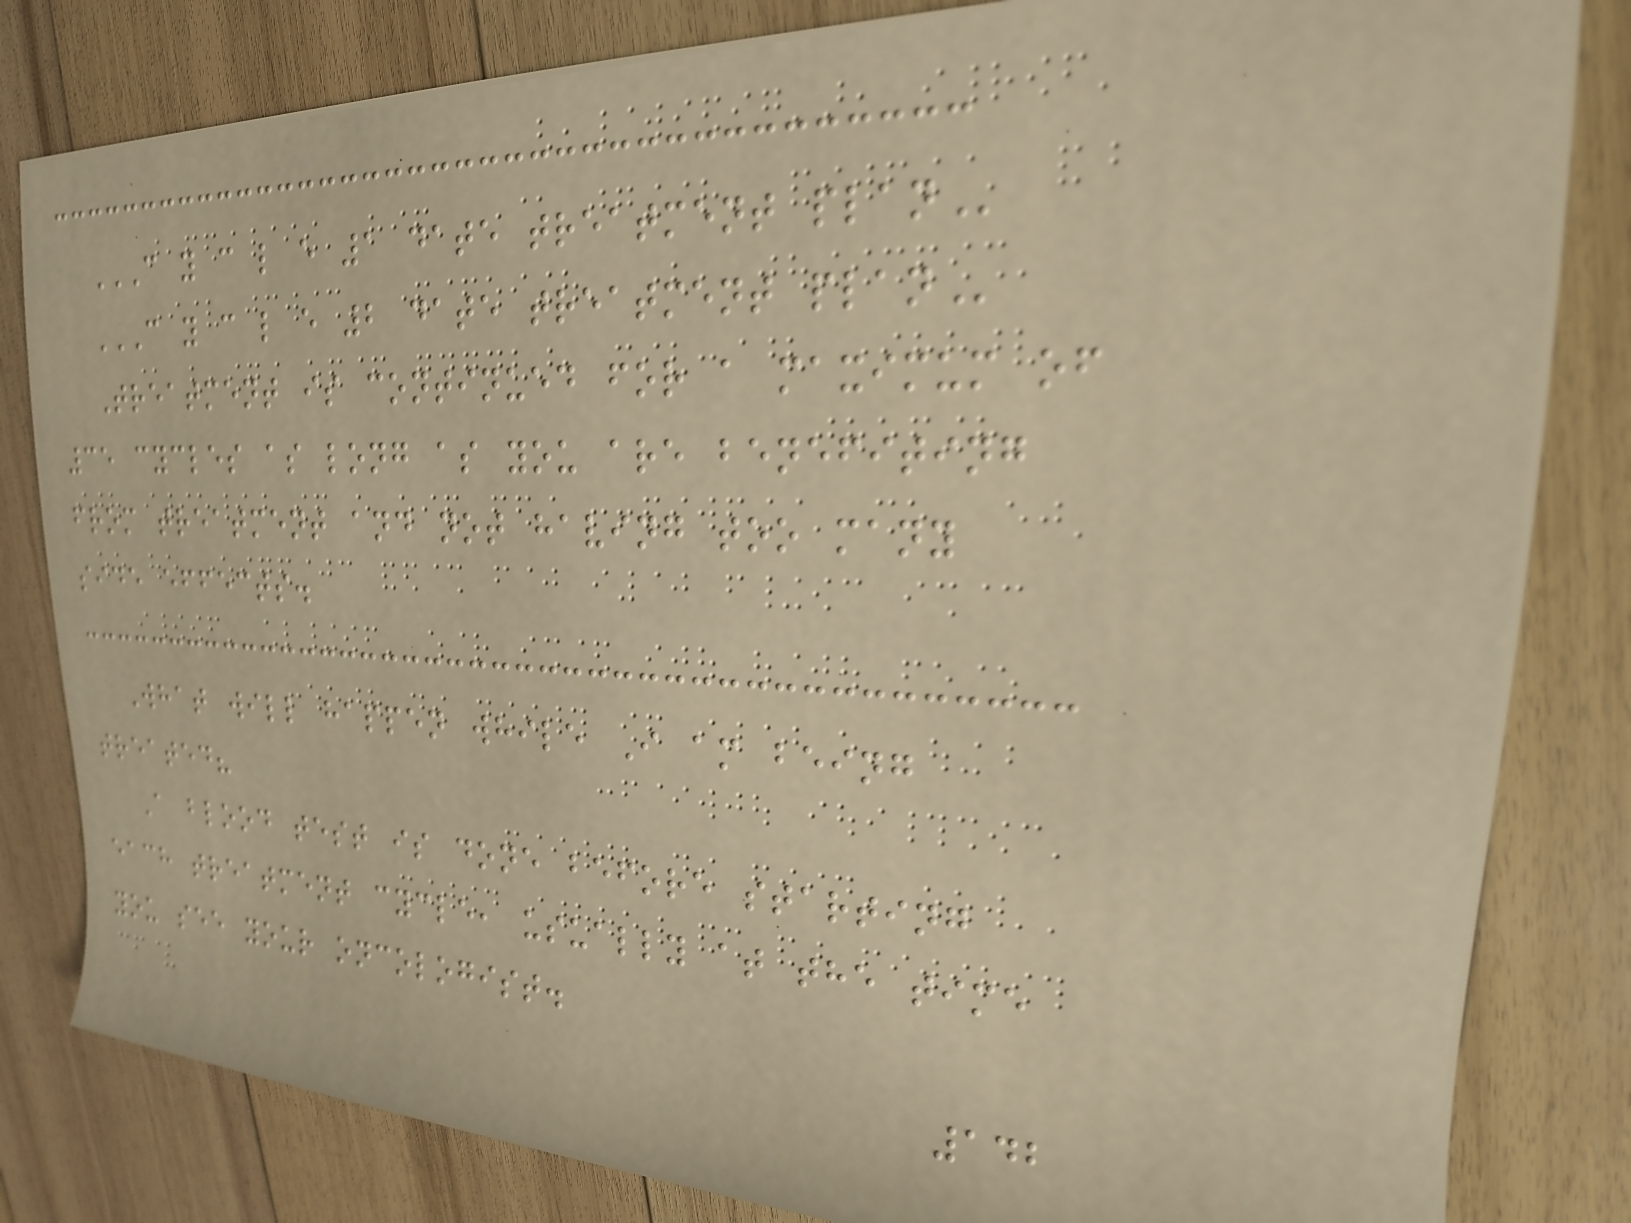C Y C L E 1 DATE TREATMENT PLAN
C Y C L E 2 DATE TREATMENT PLAN
Treatment is continued for a maximum of
35 cycles as long as you are benefiting
from treatment and not having too many
side effects.
What will happen while I am being
treated?
A blood test is done before starting
each treatment cycle, usually at the time
you see your oncologist.
142
